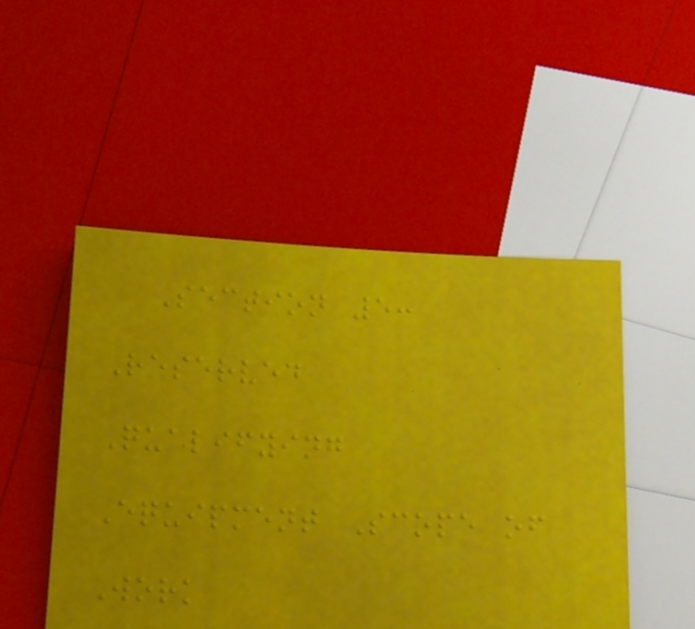Section 5:
Reserved
Qualifying
Equipment Scope of
Work
